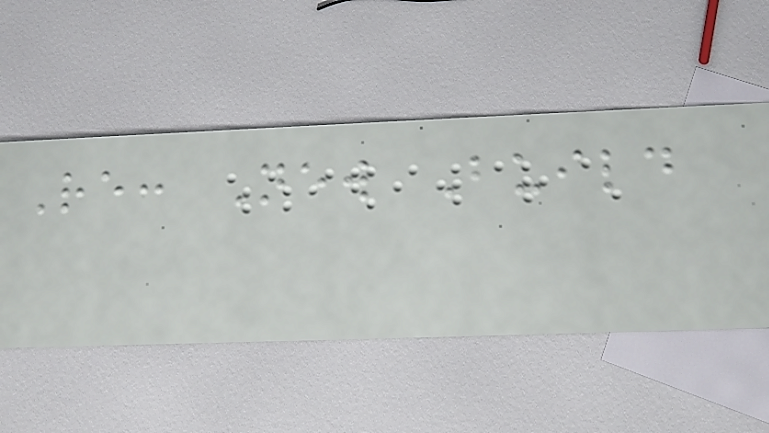Re: New Build
